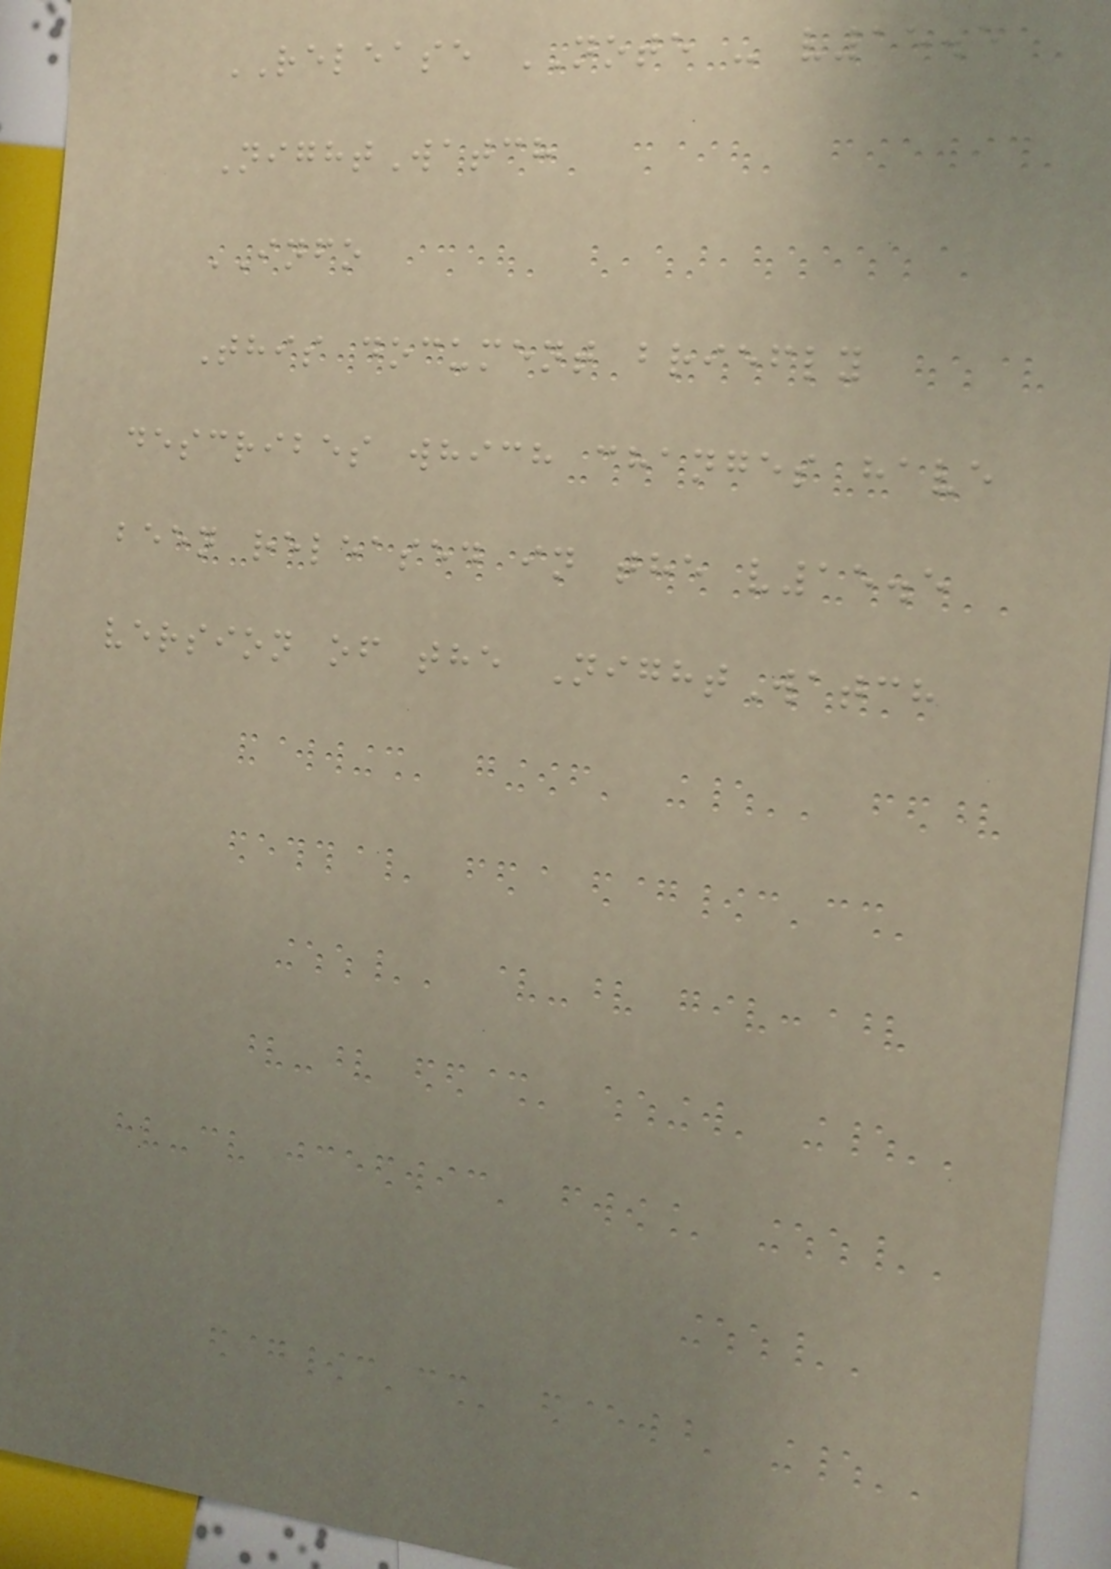RELEASE NOTE - v15.5
NightWatch
INFO
This document briefly
describes which changes have
been released in the v15.5
version of the NightWatch
